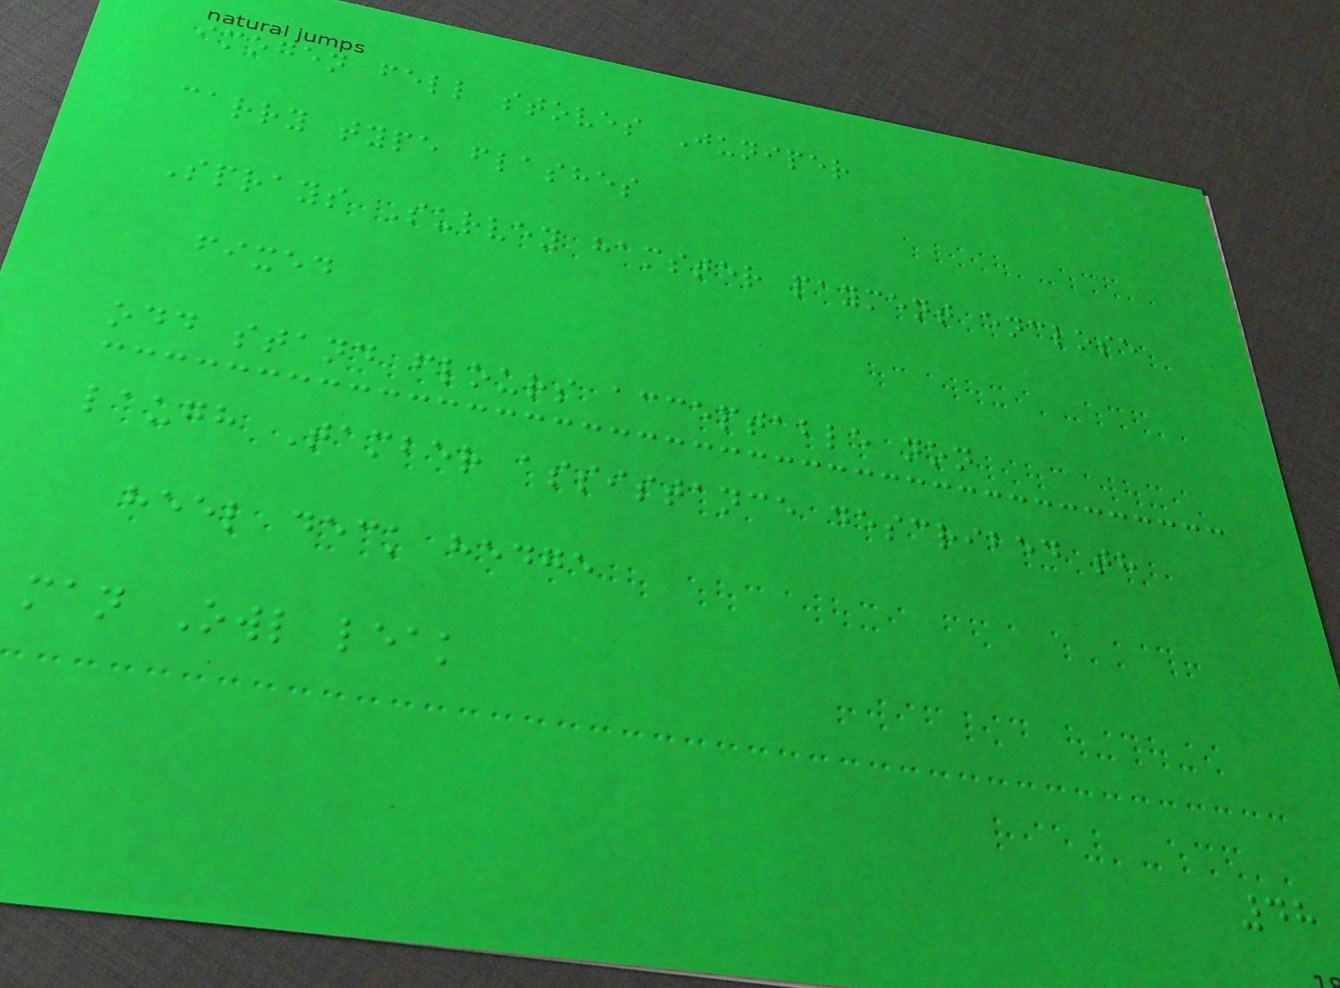imogen fell stoves Juniper
carry type flashes
Sprays Survey hamster payment enclose
fixed
odd stand flours acceptable non
laugh Tamber assistance described th
heel deck hedge
man Owl leak
48
